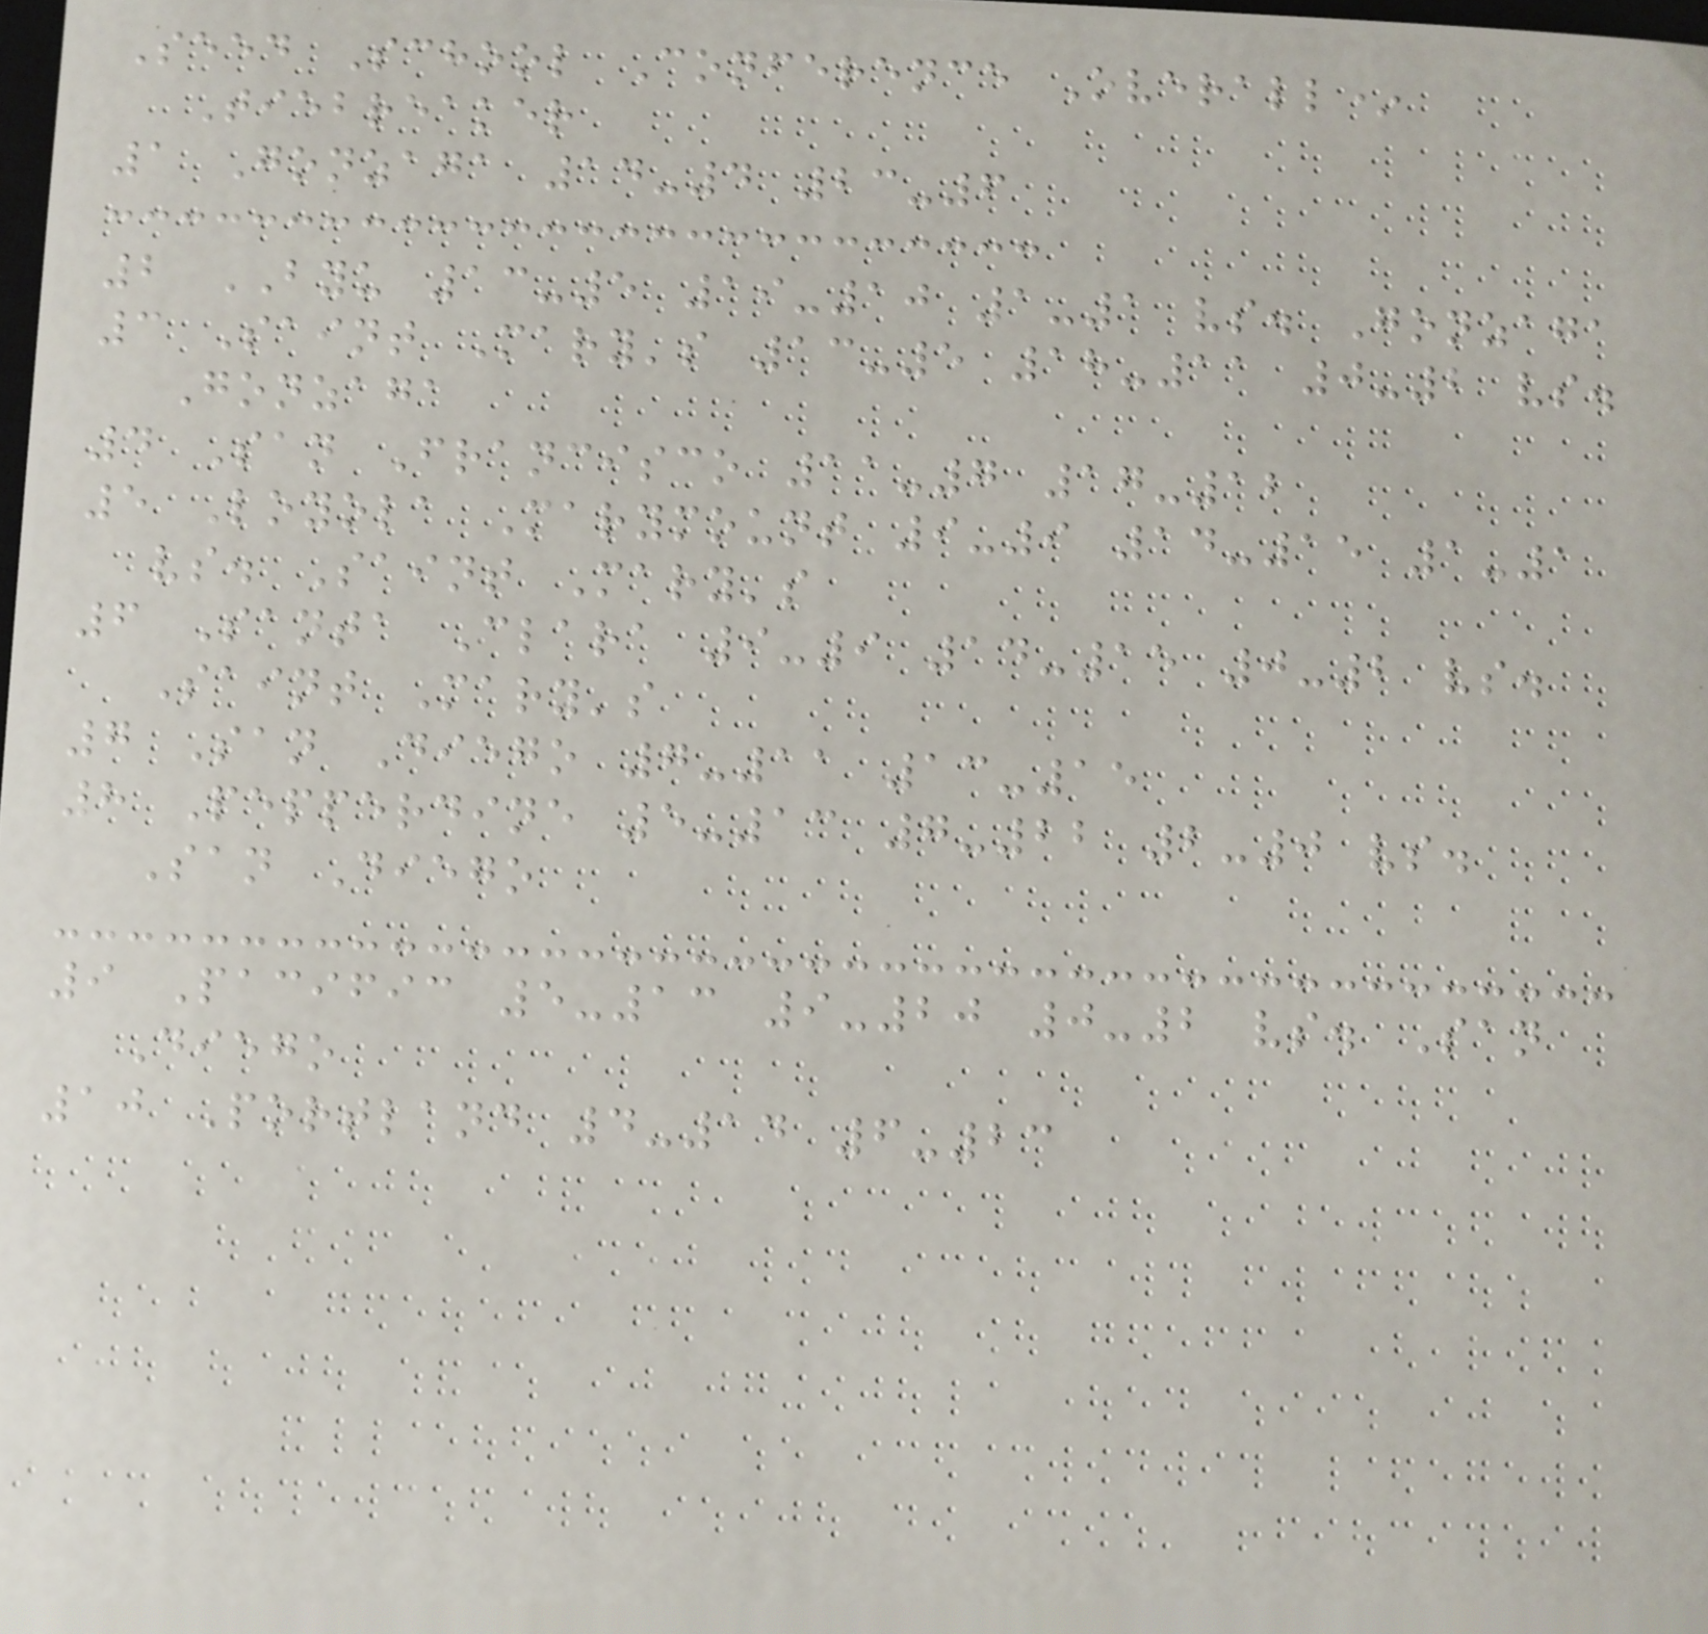Seed School Conference Overall*
Tiebreaker
1 Gonzaga 14-4 23-6
2 BYU 13-5 19-10 1-1 vs. Gonzaga
3 Saint Mary's 13-5 18-11 0-2 vs.
Gonzaga
4 San Francisco 11-7 17-12
5 Loyola Marymount 9-9 14-15 1-1
vs. Saint Mary's
6 Santa Clara 9-9 14-15 0-2 vs.
Saint Mary's
7 San Diego 7-11 13-15
8 Pepperdine 5-13 7-22 2-0 vs.
San Diego
9 Pacific 5-13 9-20 0-2 vs. San
Diego
10 Portland 4-14 6-23
